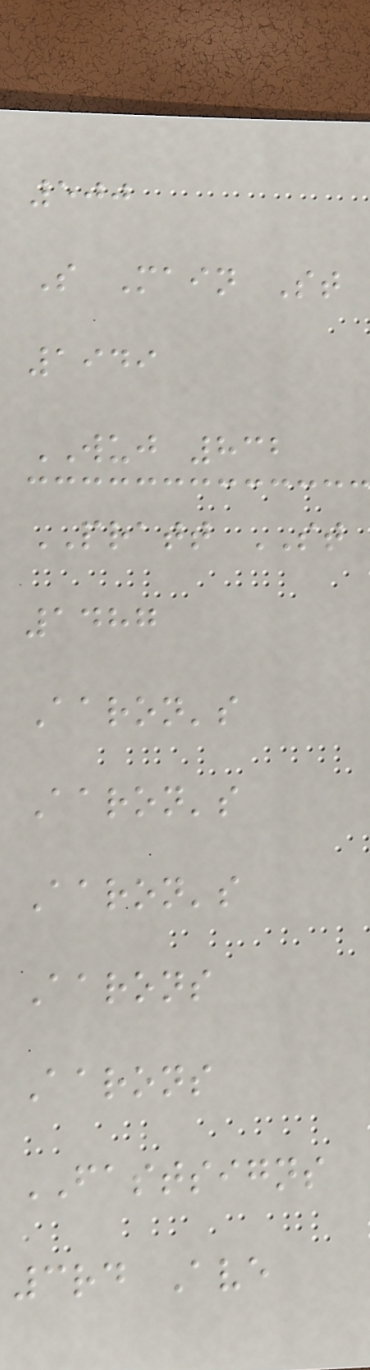500
S Main St
1949
WUJ 832
PRATT ST
1487
Aaron's
Aaron's
Aaron's
Aarons
Aarons
FASTSIGNS
3rd Ave
